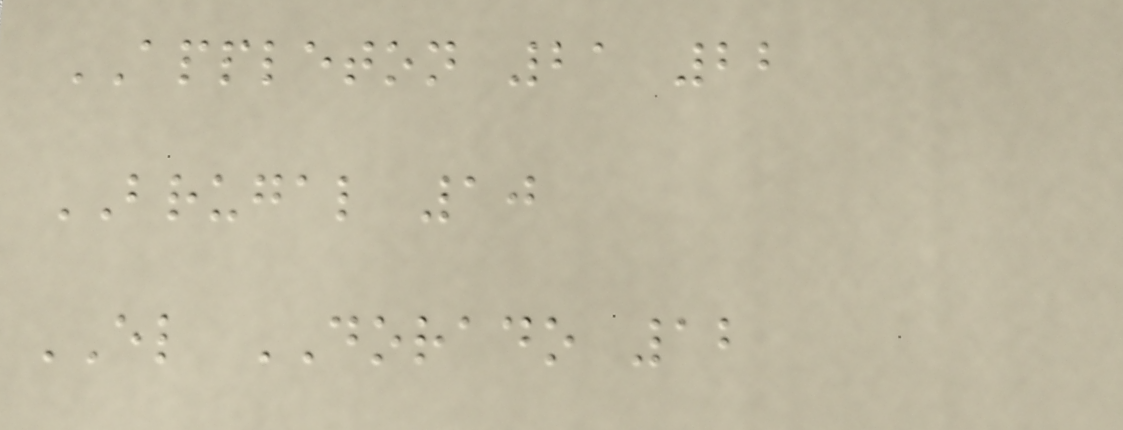APPLETON 21 22
BRUGAL 10
EL DORADO 12
